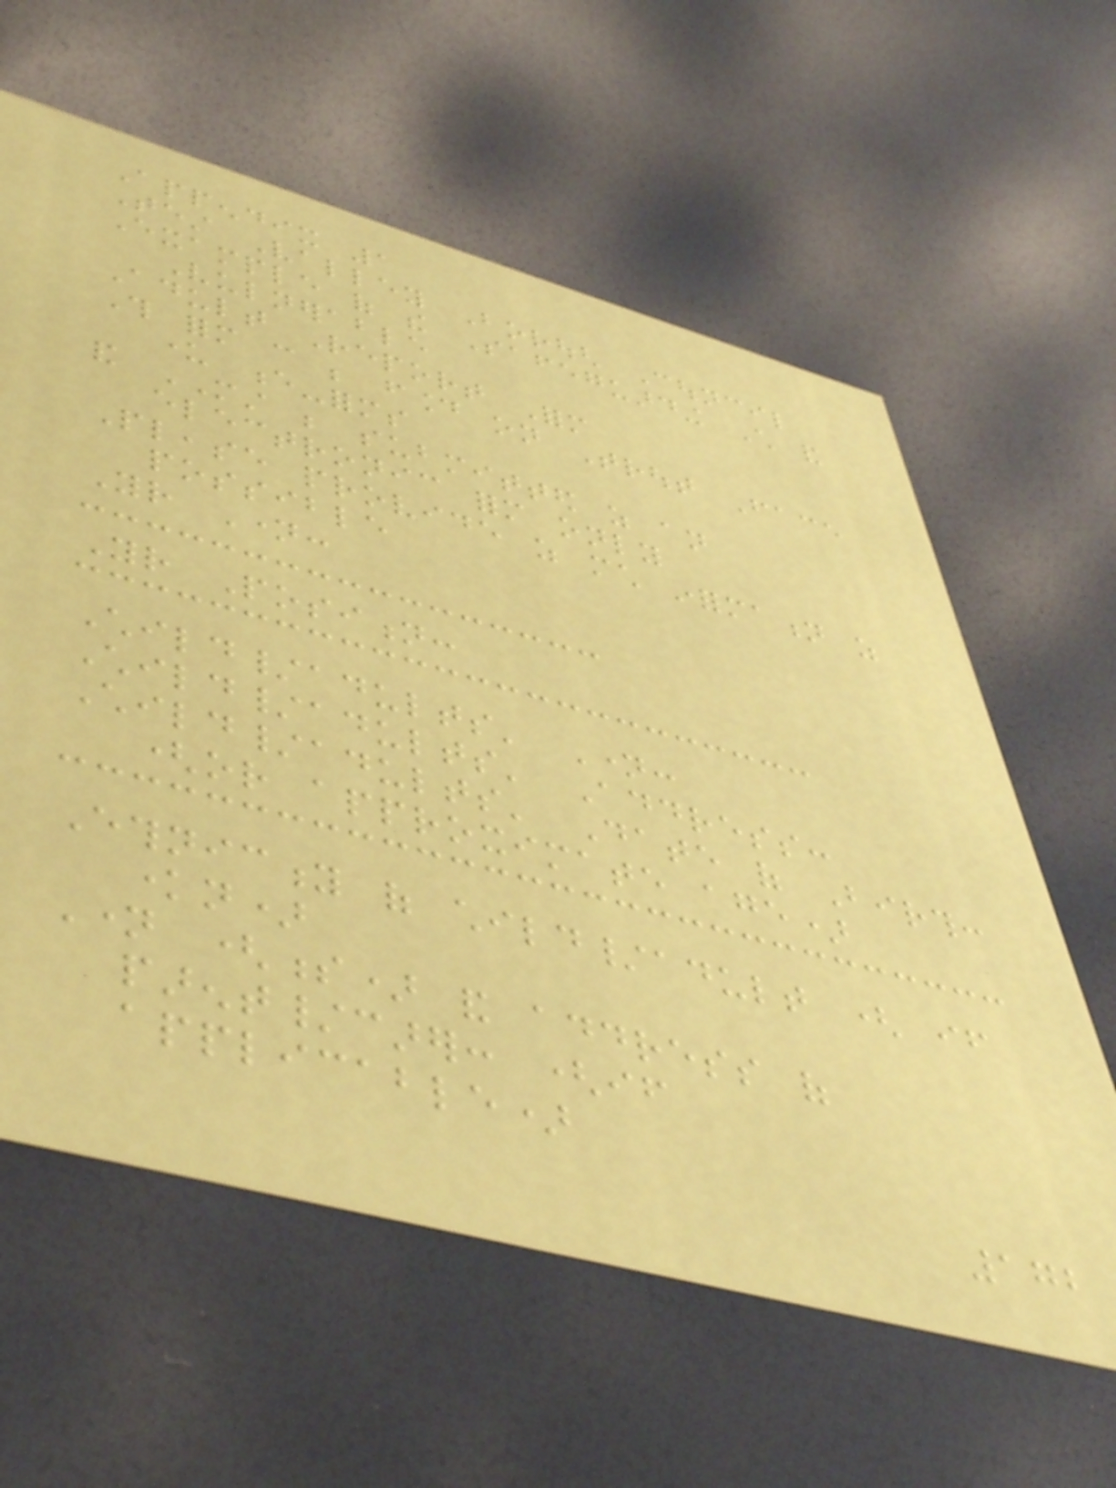Appendix 1
Test Valley Borough Council
Example of the Safeguarding Child and
Vulnerable
Adult Report Form
This form can be found on Trout Face
under e-forms
and MUST be submitted as an
electronic form only
Please provide as much information as
possible
Your Name:
Your Position:
Child/adults' Name:
Child/adults' Address:
Child/adults' Date of Birth:
(or approximate age)
Ethnicity of child/adult ( if
known)
Name (s) and address of
parent/carer: (if
applicable)
172
